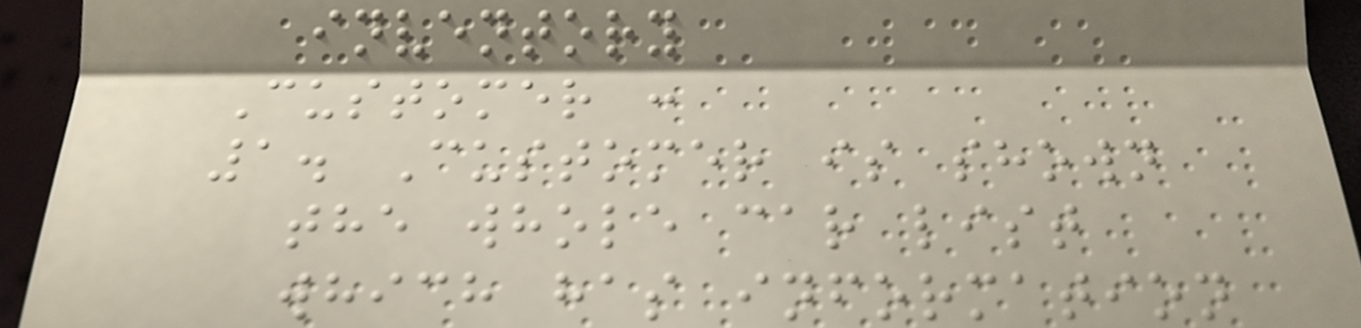inventory
Customer :
1. Customer is shown
the whole car list
which has information
